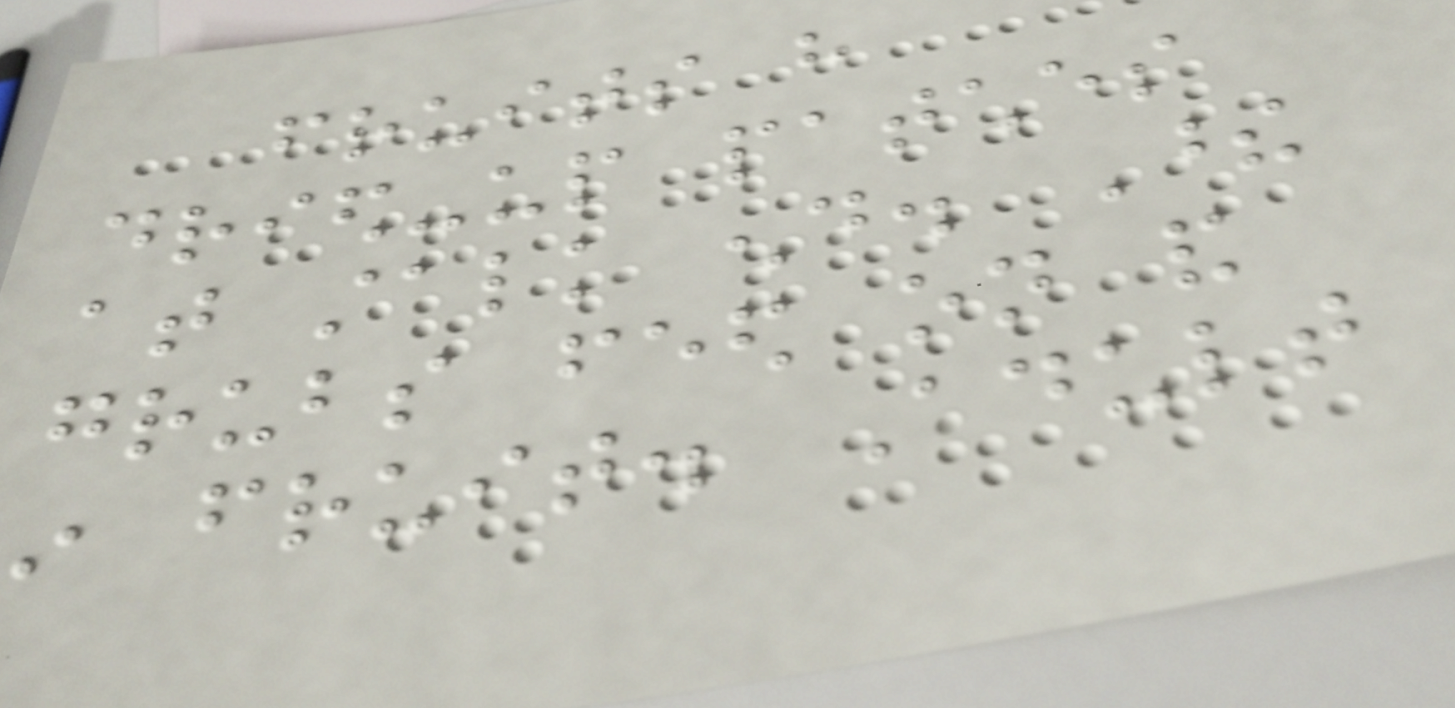fruits have
dried-up patches
at stalk end. These
grubs feed on and
in fruit. Adult
